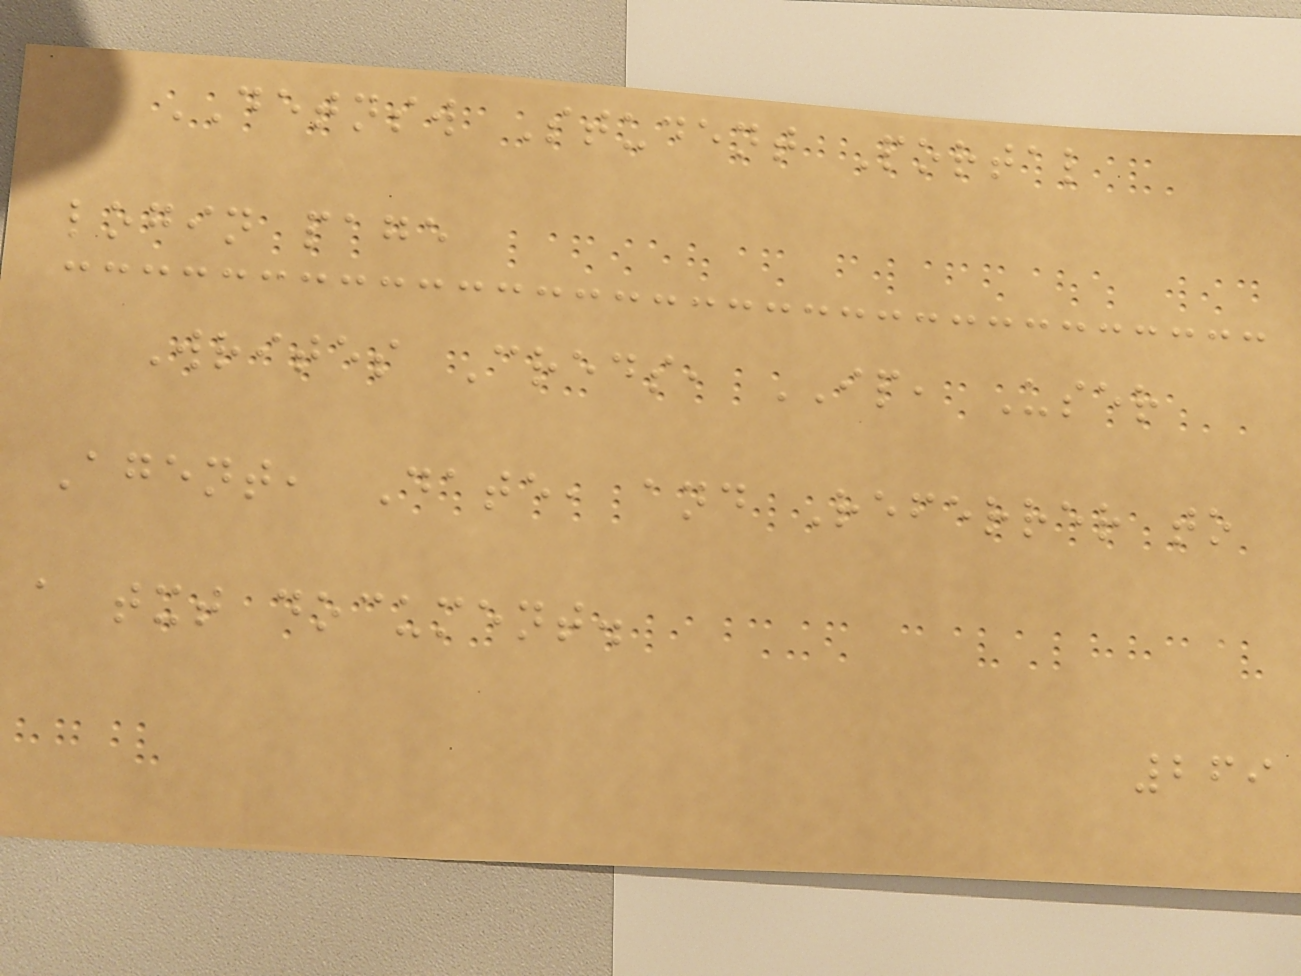DETNSW Student Portal
login page
Writes Creds, IP, User
Agent, Date, and Referrer to
a txt document.
269
